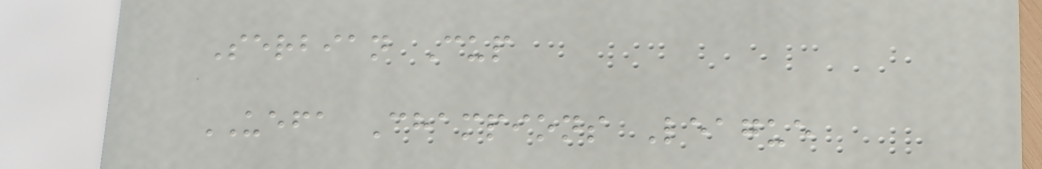Serbian Cup
UEFA Champions League
